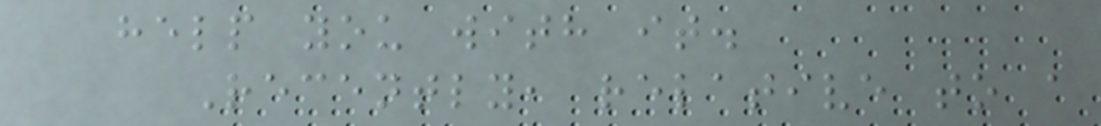help you with it.
Recently, relative to a
